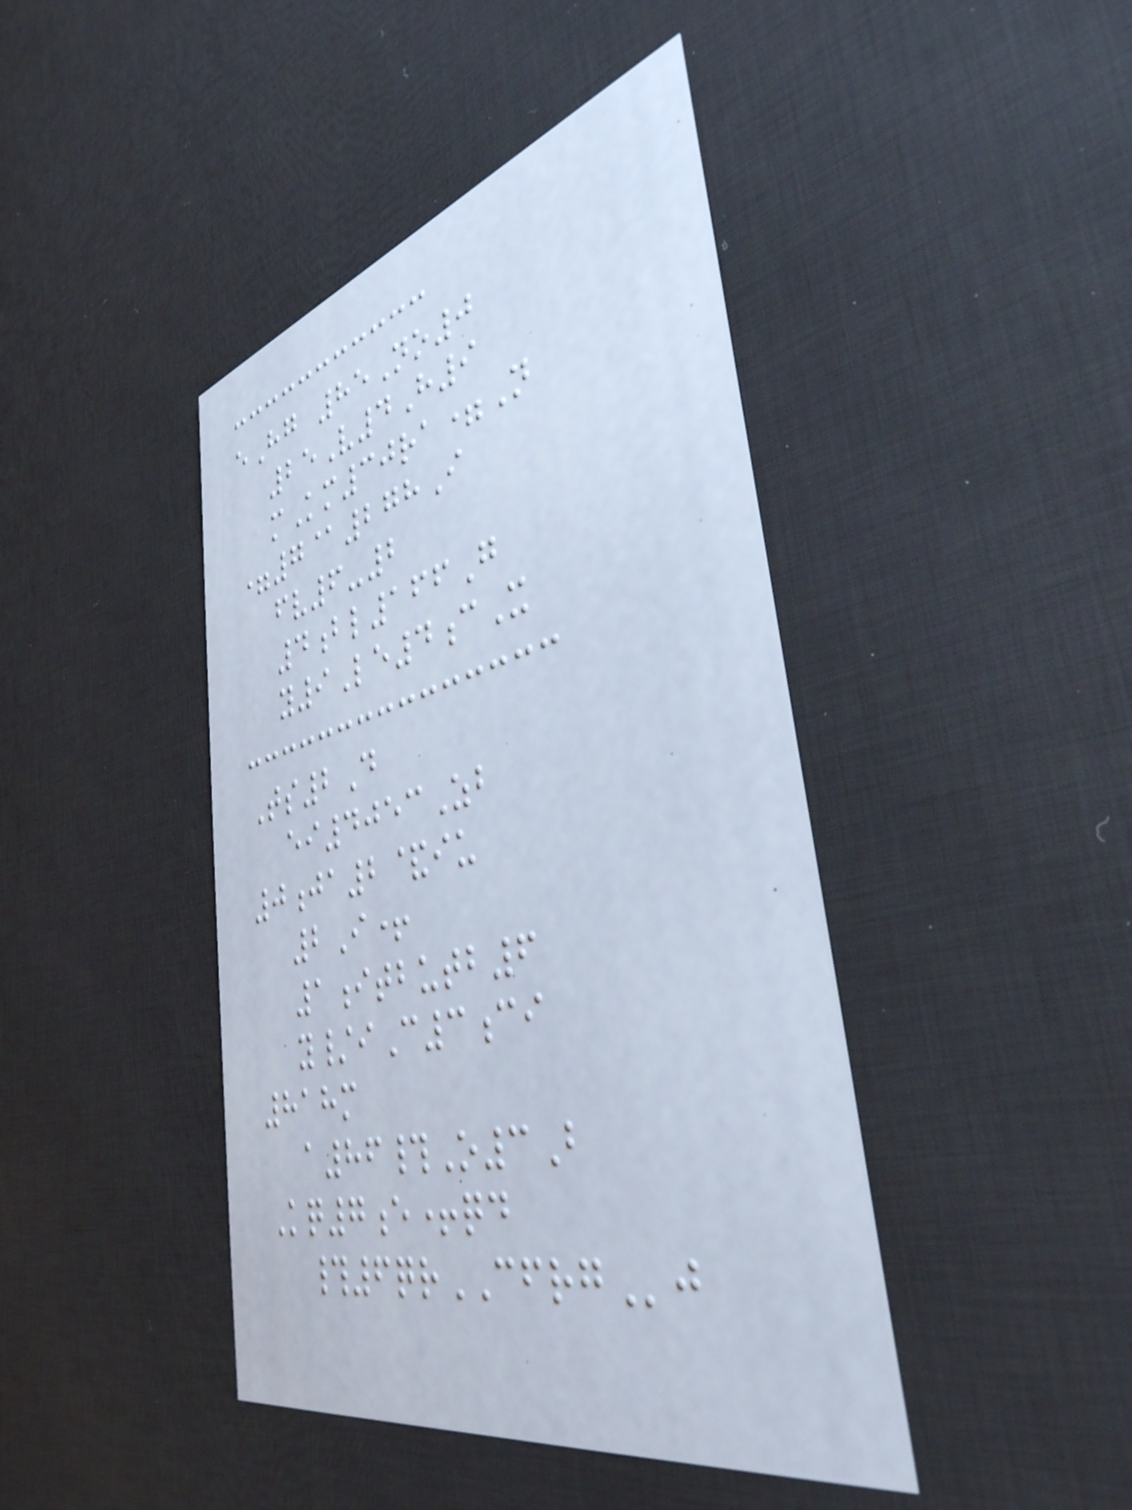eHg 85No0
25V4H9
mKm30ra=N
=7@278I
fv6-2
4bl166G
y9Le4cX
Ts2D
ei4053Zb
0ja2&iu
2I+
1itbutb6
y/iC3ci
818m
a86#O3B
Kq7e+qd
#6qrCFRGj
